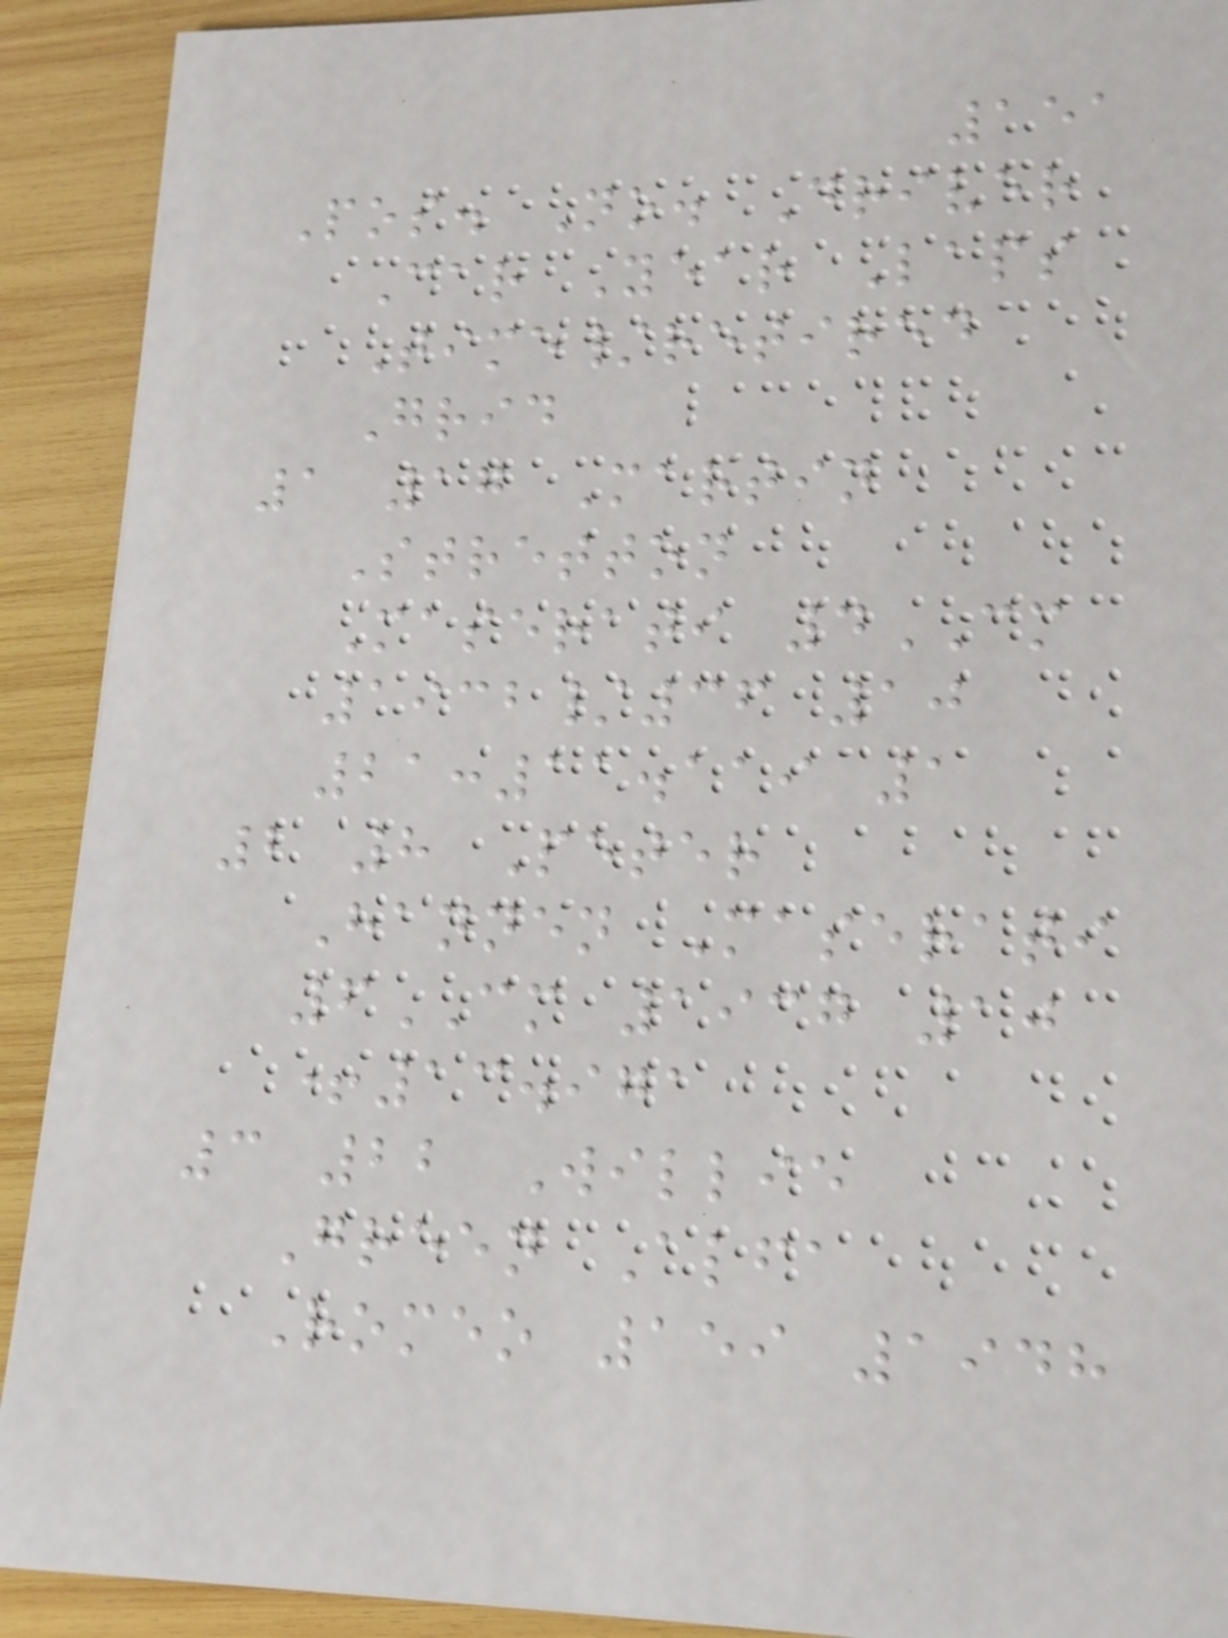151
Pos. No. Driver
Car Year Laps
Time/retired
Grid
1 17 Martin
Stretton
Maserati 4CM
1932/36 10
21:11.119 1
2 8 Peter
Hannen Maserati
6CM 1937 10
+13.971
3 22 Willie
Green Alfa
Romeo 159 1948
